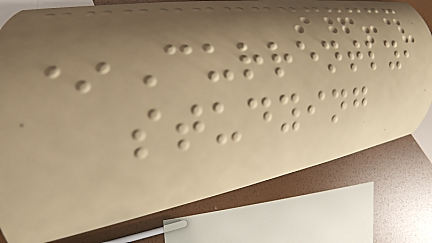*Currently,
studying
